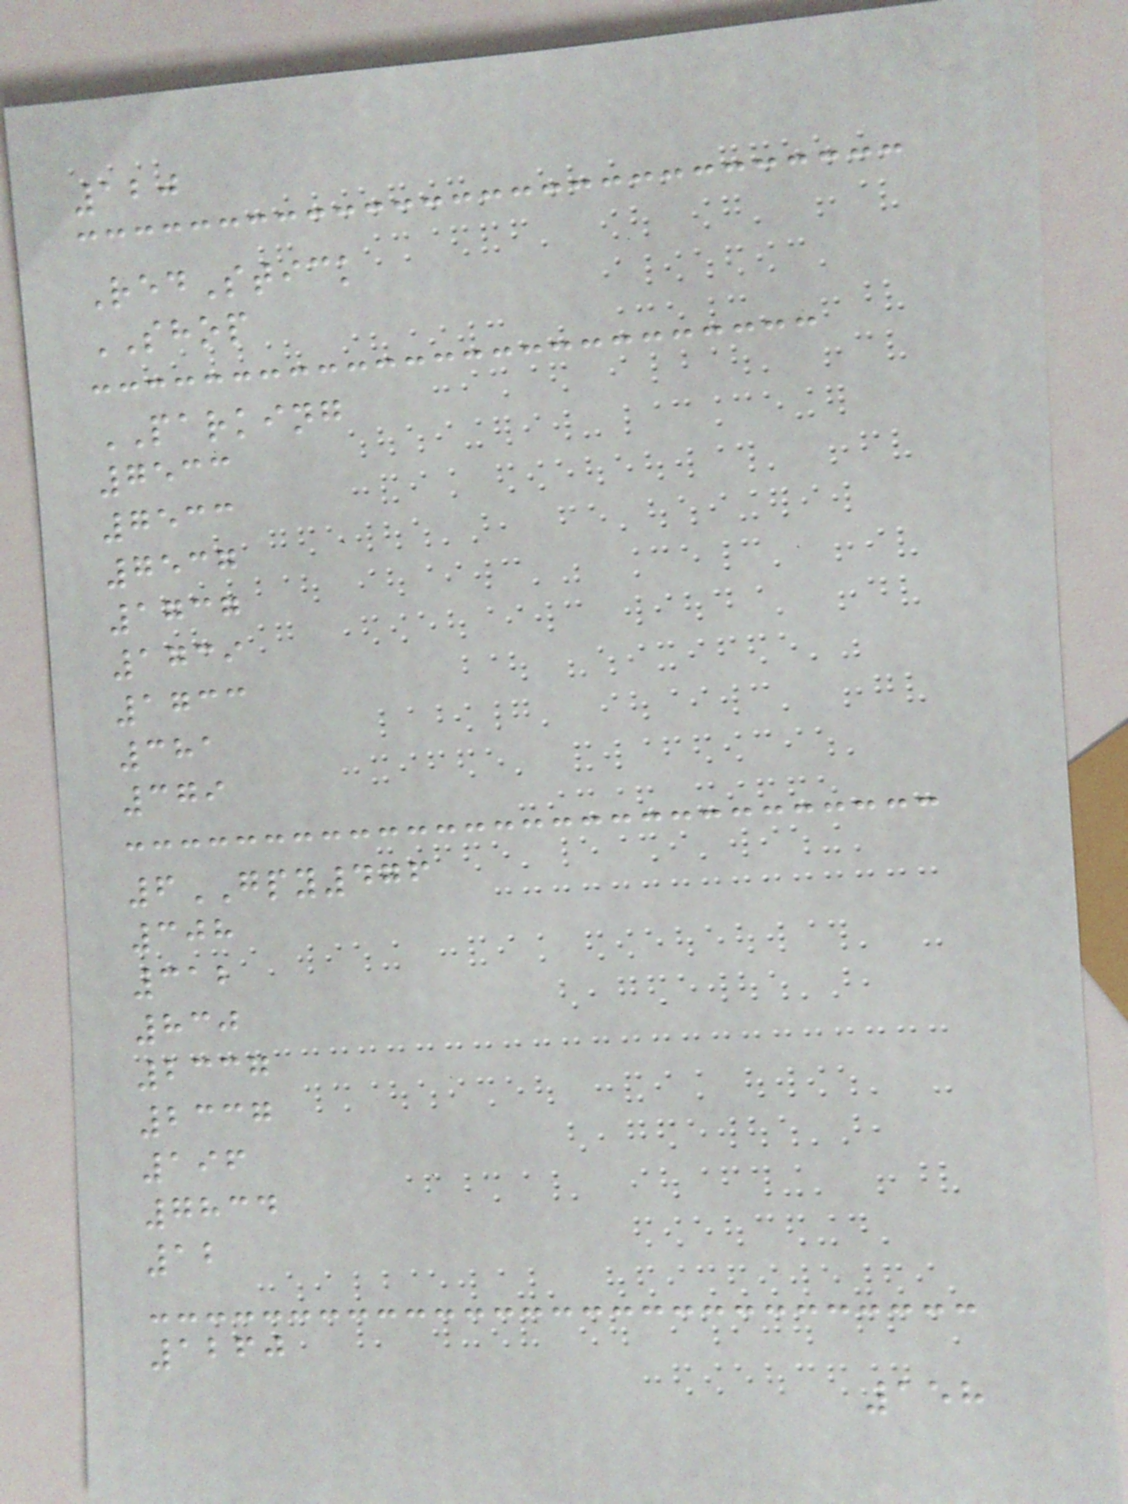120
RedStick
SHOP
PARKING
7533
7533
7537
1737
1739
1733
381
379
6GPY476
308
312
830
2337
2337
196
7834
12
1260
158
